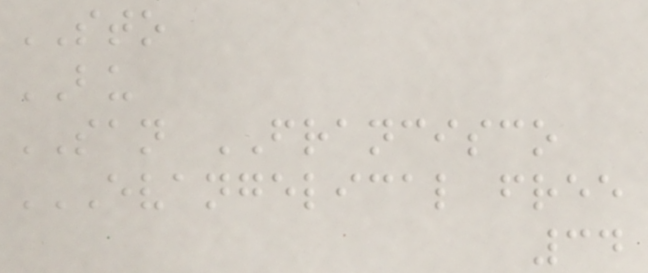STO
BU
SAN FRANCISCO
EVANGELICAL FREE
34
